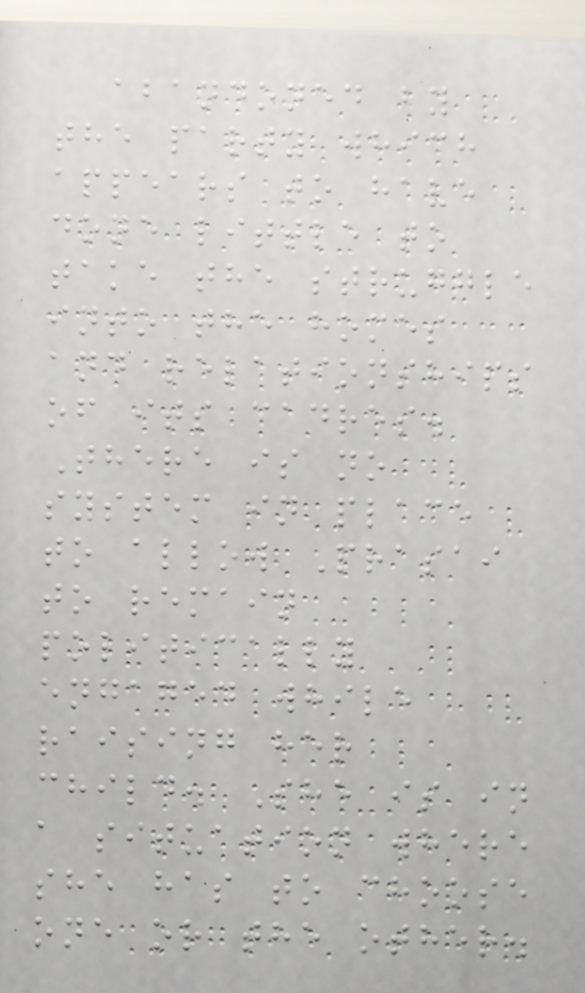abandoned by
the party which
appears to have
done little to
take the struggle
into the homes
and relationships
of its cadres.
There is no
system in place
to allow Prasai
to remain
politically
engaged while
raising her
child. She is in
a situation where
she has to choose
one or the other.
